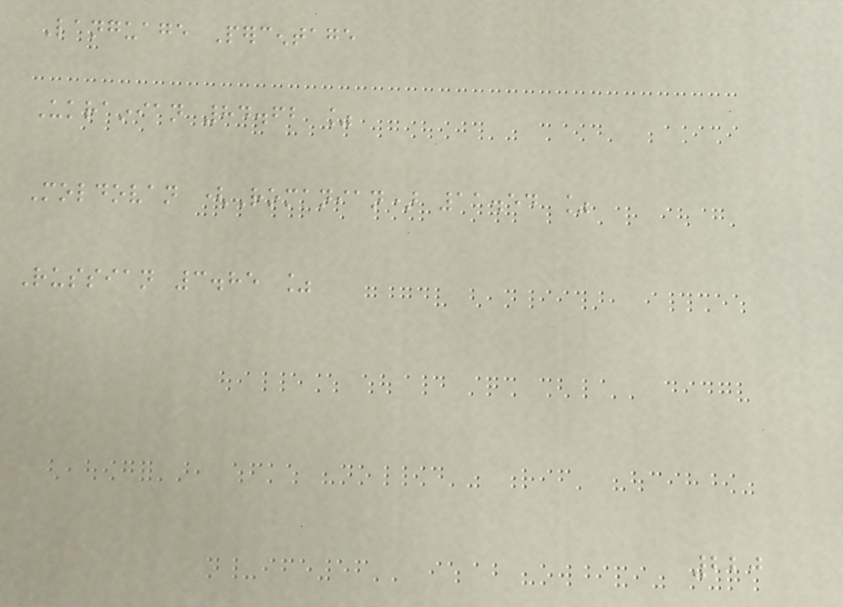Language Percentage
Ukrainian 84.62 %
Moldovan (Romanian) 11.54 %
Russian 3.85 %
220
